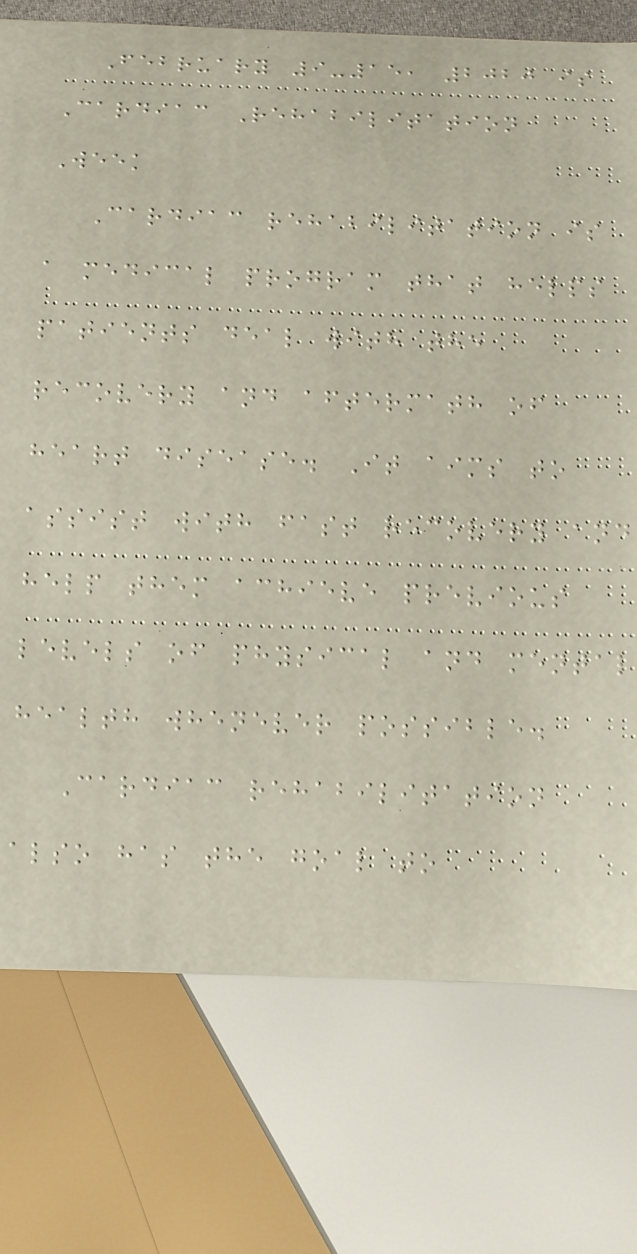February 9-15, 2020 is
Cardiac Rehabilitation
Week
Cardiac rehabilitation is
a medical program that helps
patients deal with the
recovery and aftermath of
heart disease. It aims to
assist with fast recovery and
help them achieve previous
levels of physical and mental
health whenever possible.
Cardiac rehabilitation
also has the goal to
